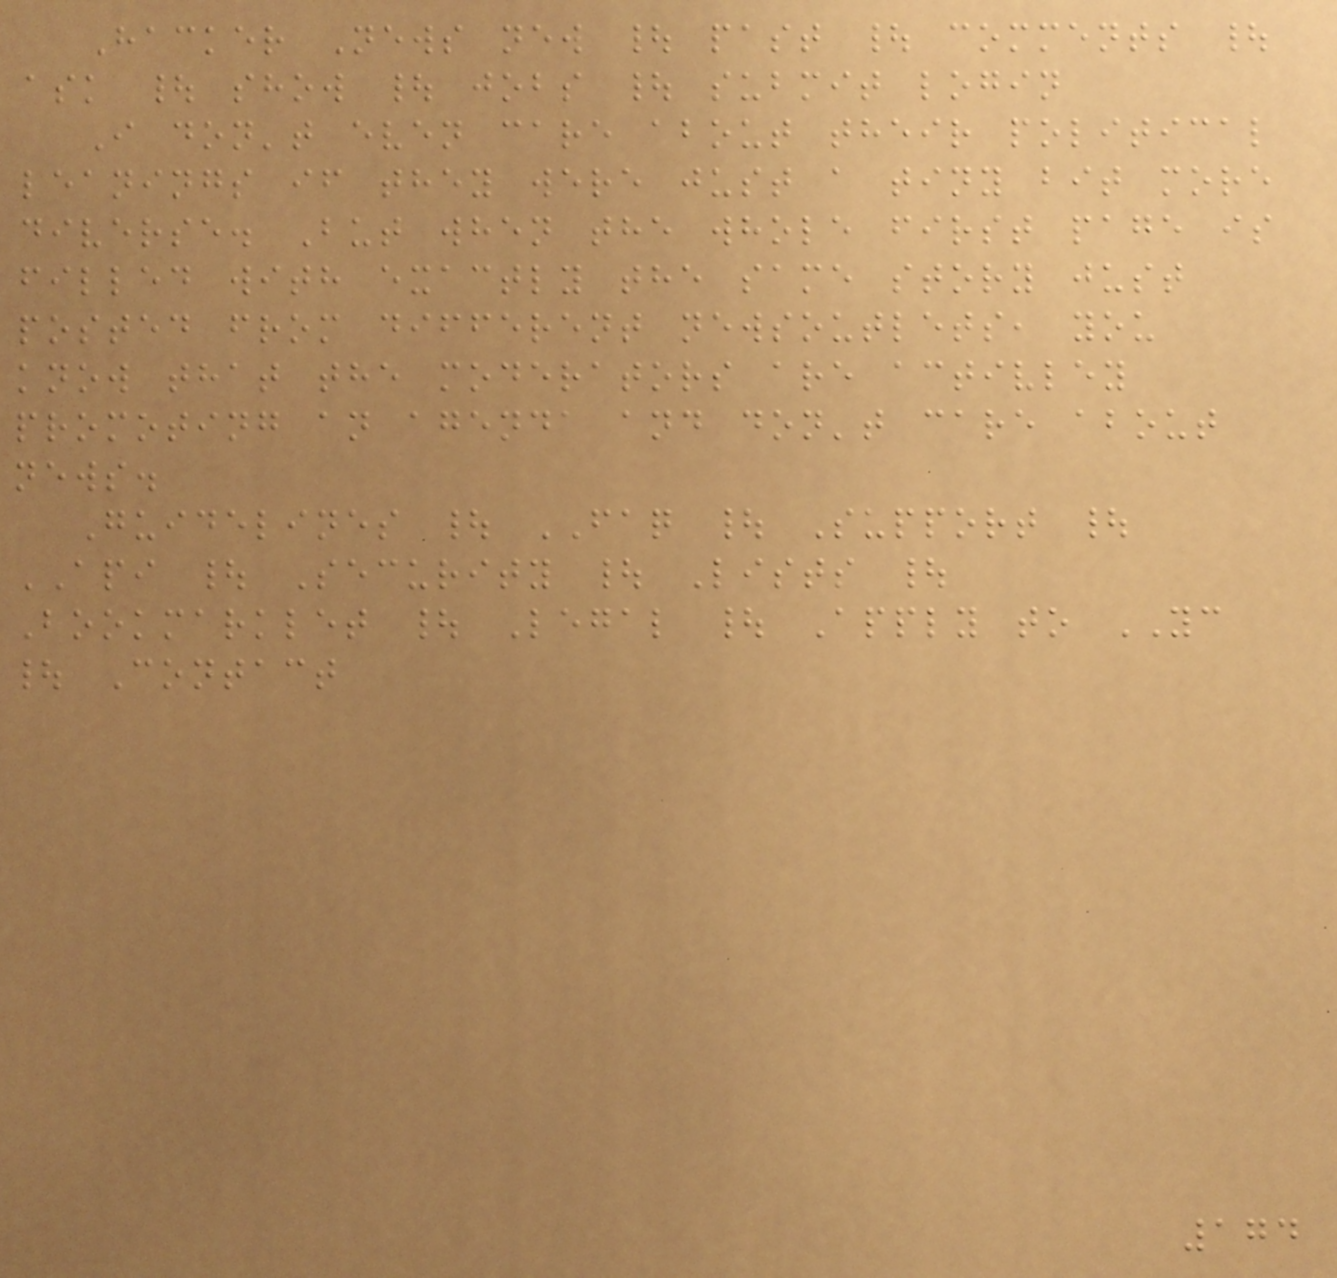Hacker News new | past | comments |
ask | show | jobs | submit login
I don't even care about their political
leanings if they were just a tiny bit more
diverse. But when the whole first page is
filled with exactly the same story just
posted from different newsoutlets, you
know that the moderators are activley
promoting an agenda and don't care about
news.
Guidelines | FAQ | Support |
API | Security | Lists |
Bookmarklet | Legal | Apply to YC
| Contact
174
